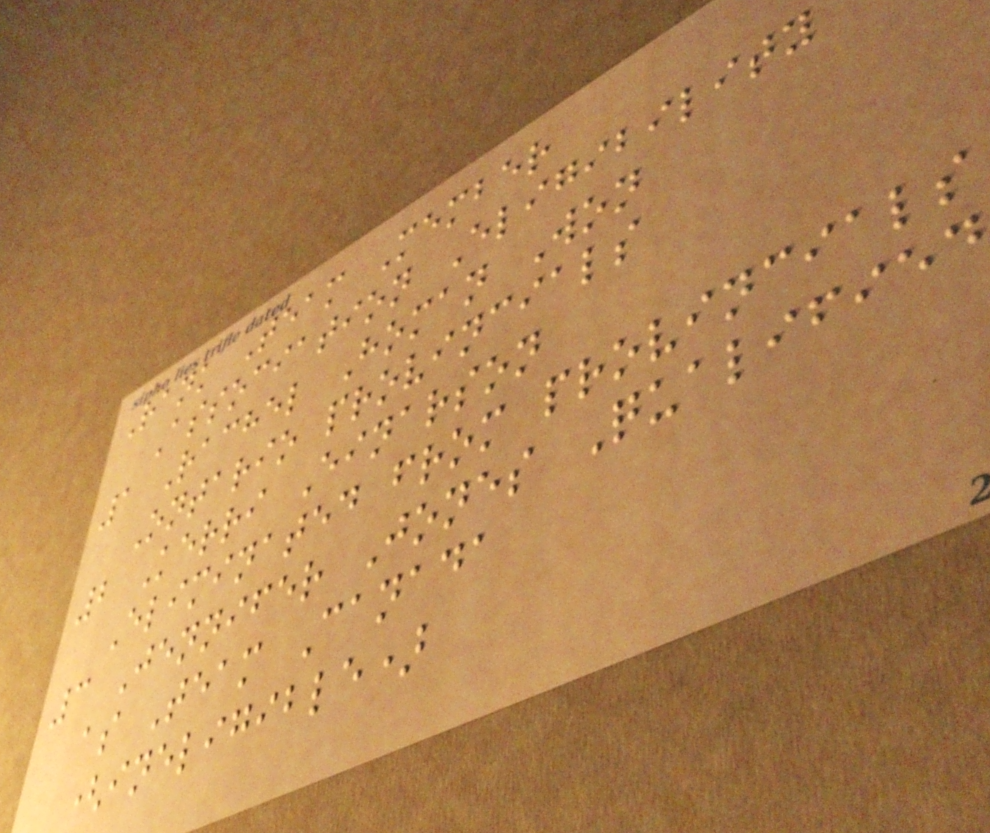Rank Team Member
Association Eligibility
1 Rachel Homan Won
Ontario provincials
2 Kerri Einarson
Eliminated from provincials
3 Jennifer Jones Qualified
as Team Canada
(ineligible)
